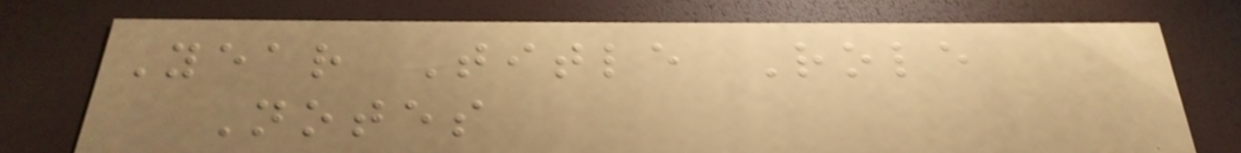Year Title Role
Notes
